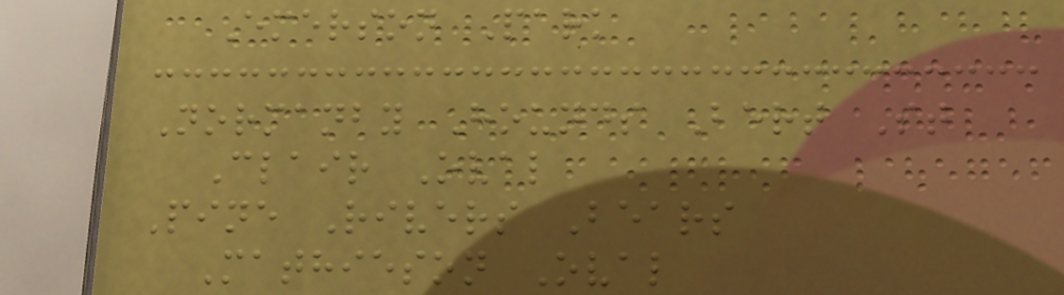Emerson Park
Normanby Hounds Bert St
Clair Oval
Pine Rivers Bears
Mathieson Oval
